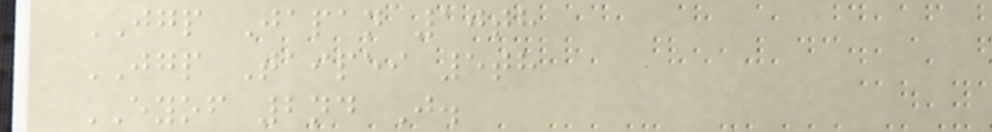JGP Japan 10th
JGP Taipei 5th
EYOF 2nd J.
